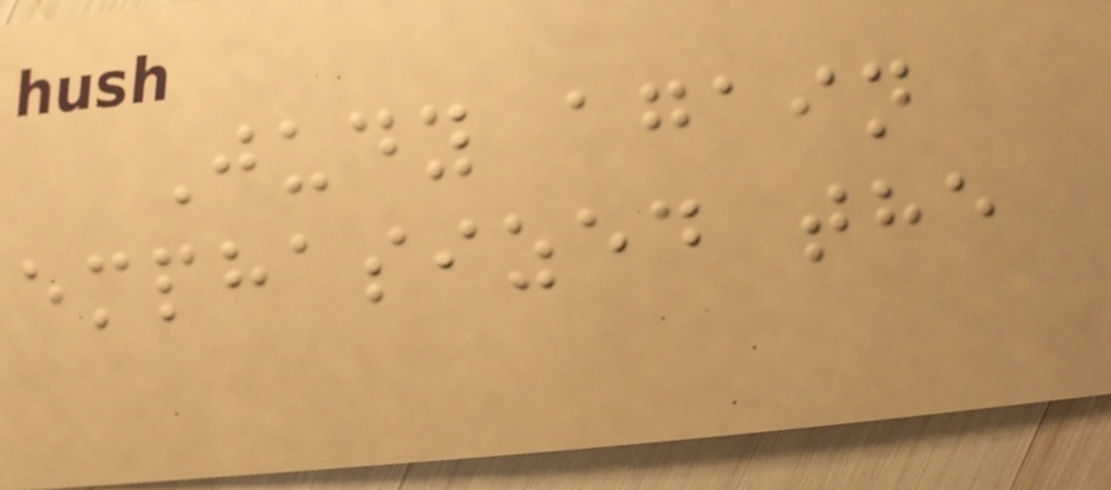Judy again
emphasized the
